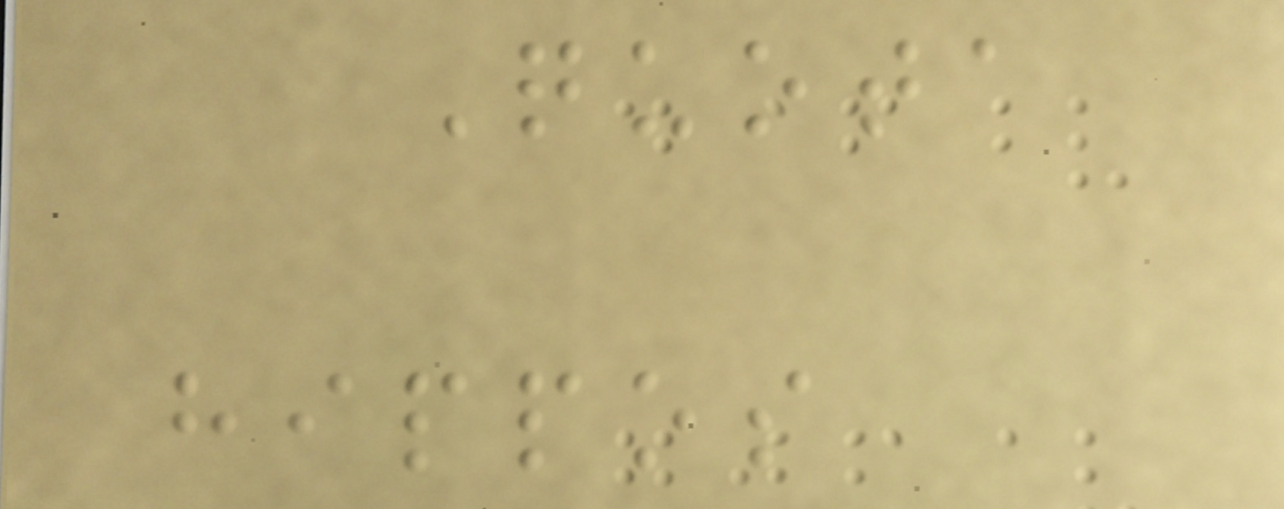Quota
hippos
